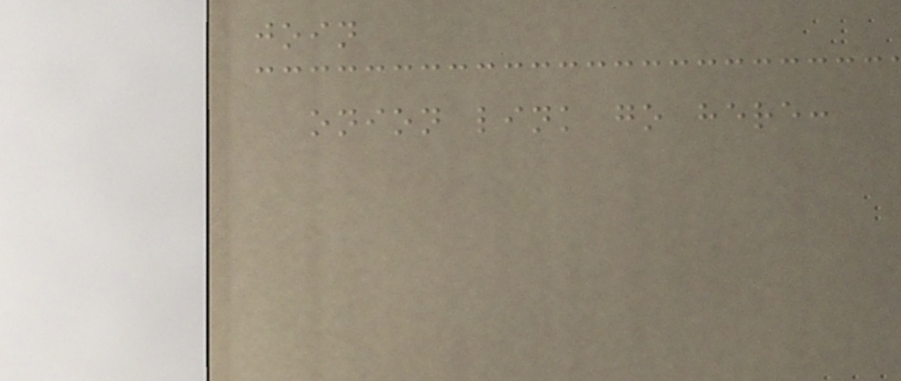join
onion link go here:
